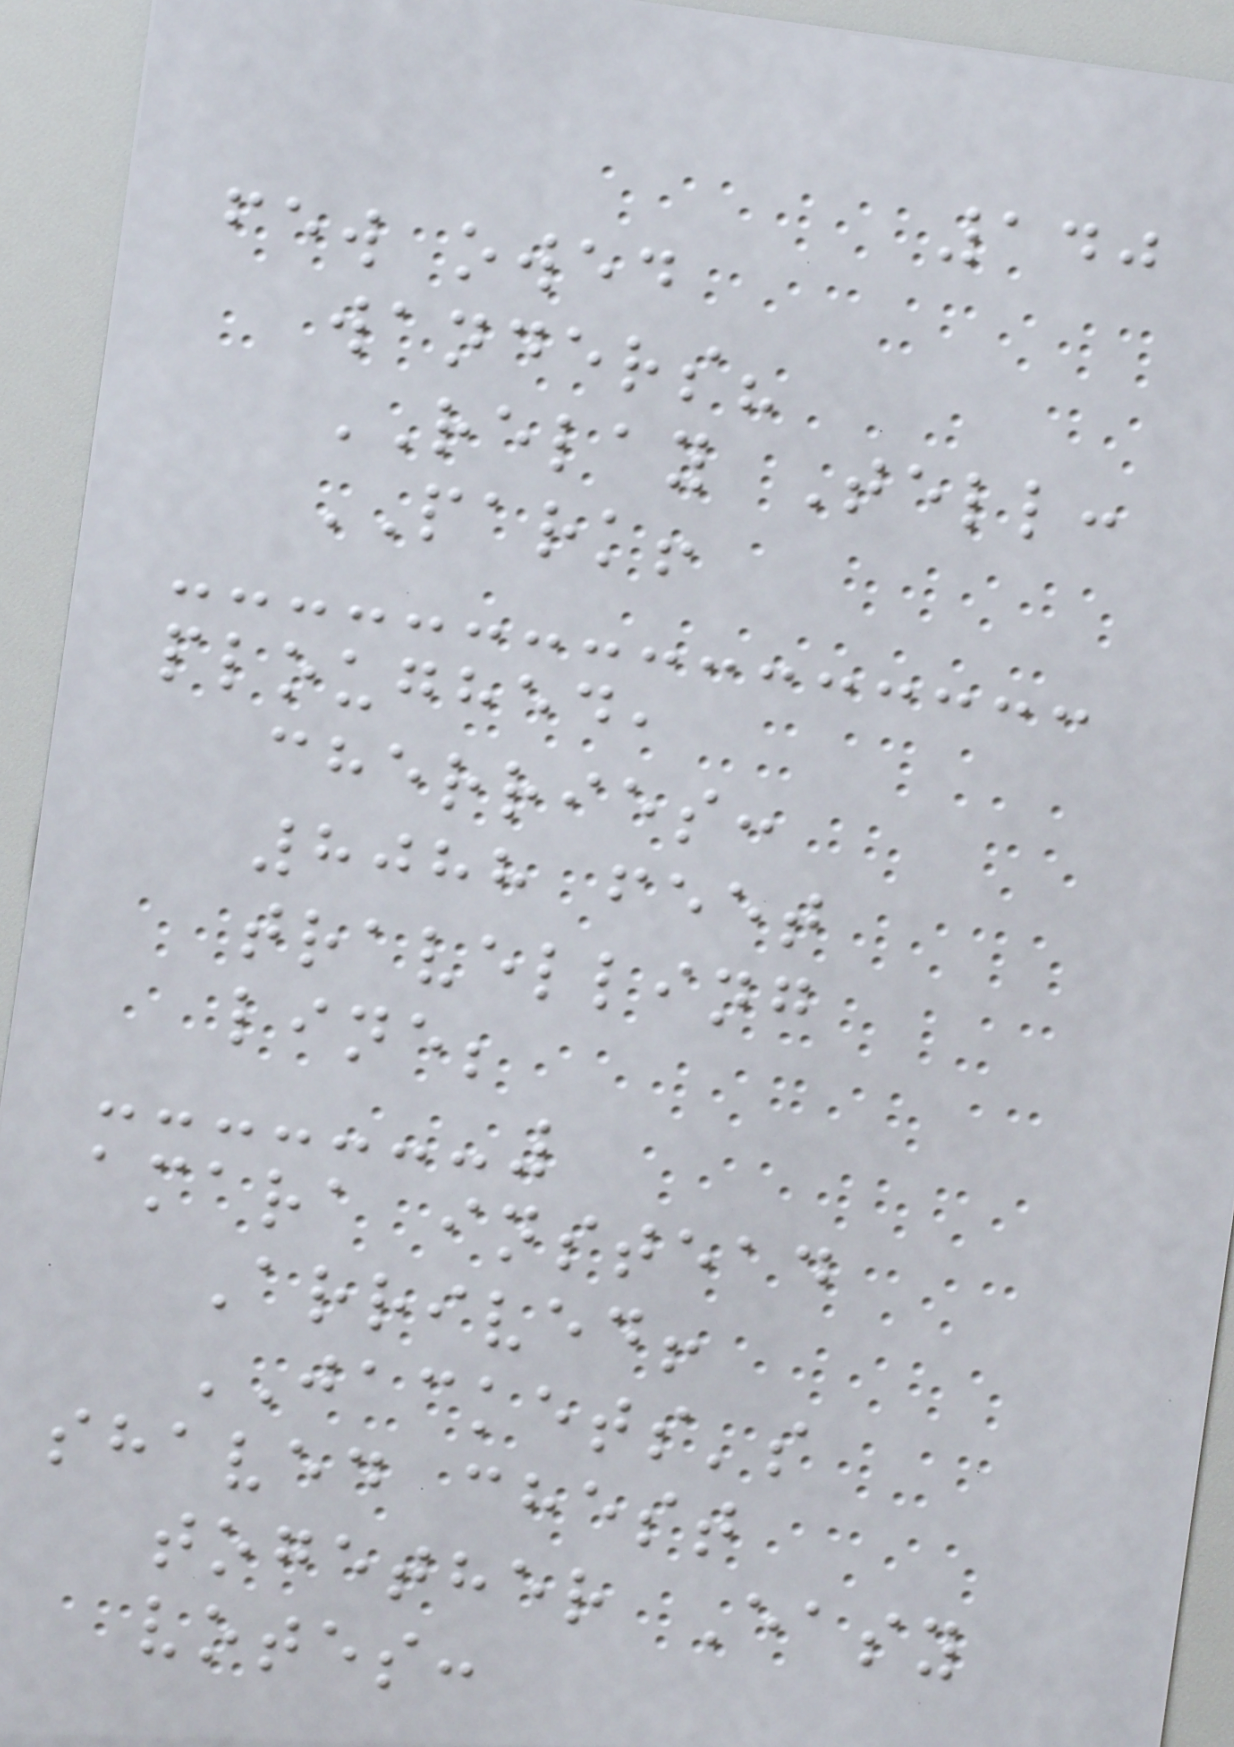140
few owed
wanders?
RELAY Tell:
PARK!
ploughed,
cherries:
8088 feet
travelling
line;
amara instead
Arrived!
JACKETS's
shaved chest
together Easy
votes:
